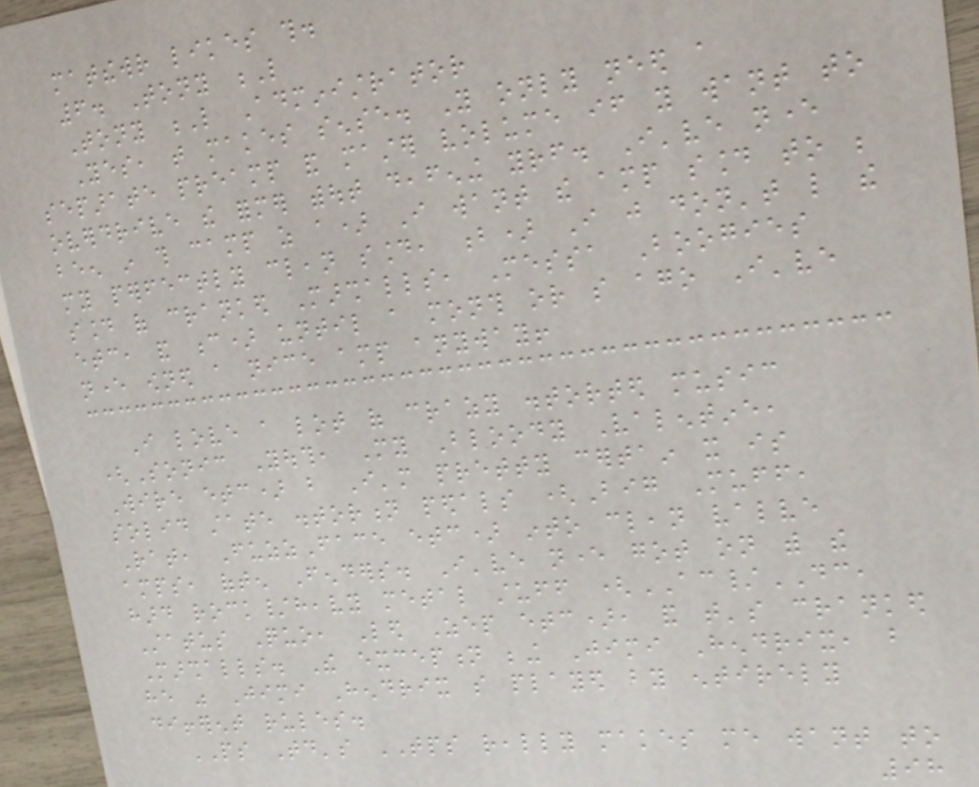matthewr likes this.
6. Tony L
Tony L Administrator
Yes, that makes sense. You only need a
separate preamp and master volume if you want to
overdrive the former without deafening yourself. I've never
been in this camp as a) I want the amp sound to be
my perfectly clean sound, b) I just don't like the
sound of cranked Marshalls, Messa Boogies
etc, and c) until a month or so ago I've
never owned a nice amp anyway!
I love a lot of crazy distorted music
(Sonic Youth, My Bloody Valentine,
Wire etc) but I'm pretty certain it is
solid state distortion pedals (Big Muff,
Rat, FuzzFace etc) into clean valve
amps, often Fenders. I've never got on with the
hard rock/heavy metal stuff (AC/DC,
Status Quo, Led Zep etc), and that's cranked
Marshalls. The exception being Jimi Hendrix, but
he was Jimi Hendrix so played by entirely
different rules.
PS Today's TPS really makes me want to
98
